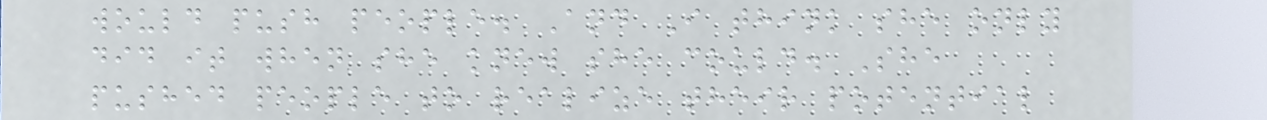would push people. And I think she only
did it when she knew she could. She
pushed people to realize their potential
